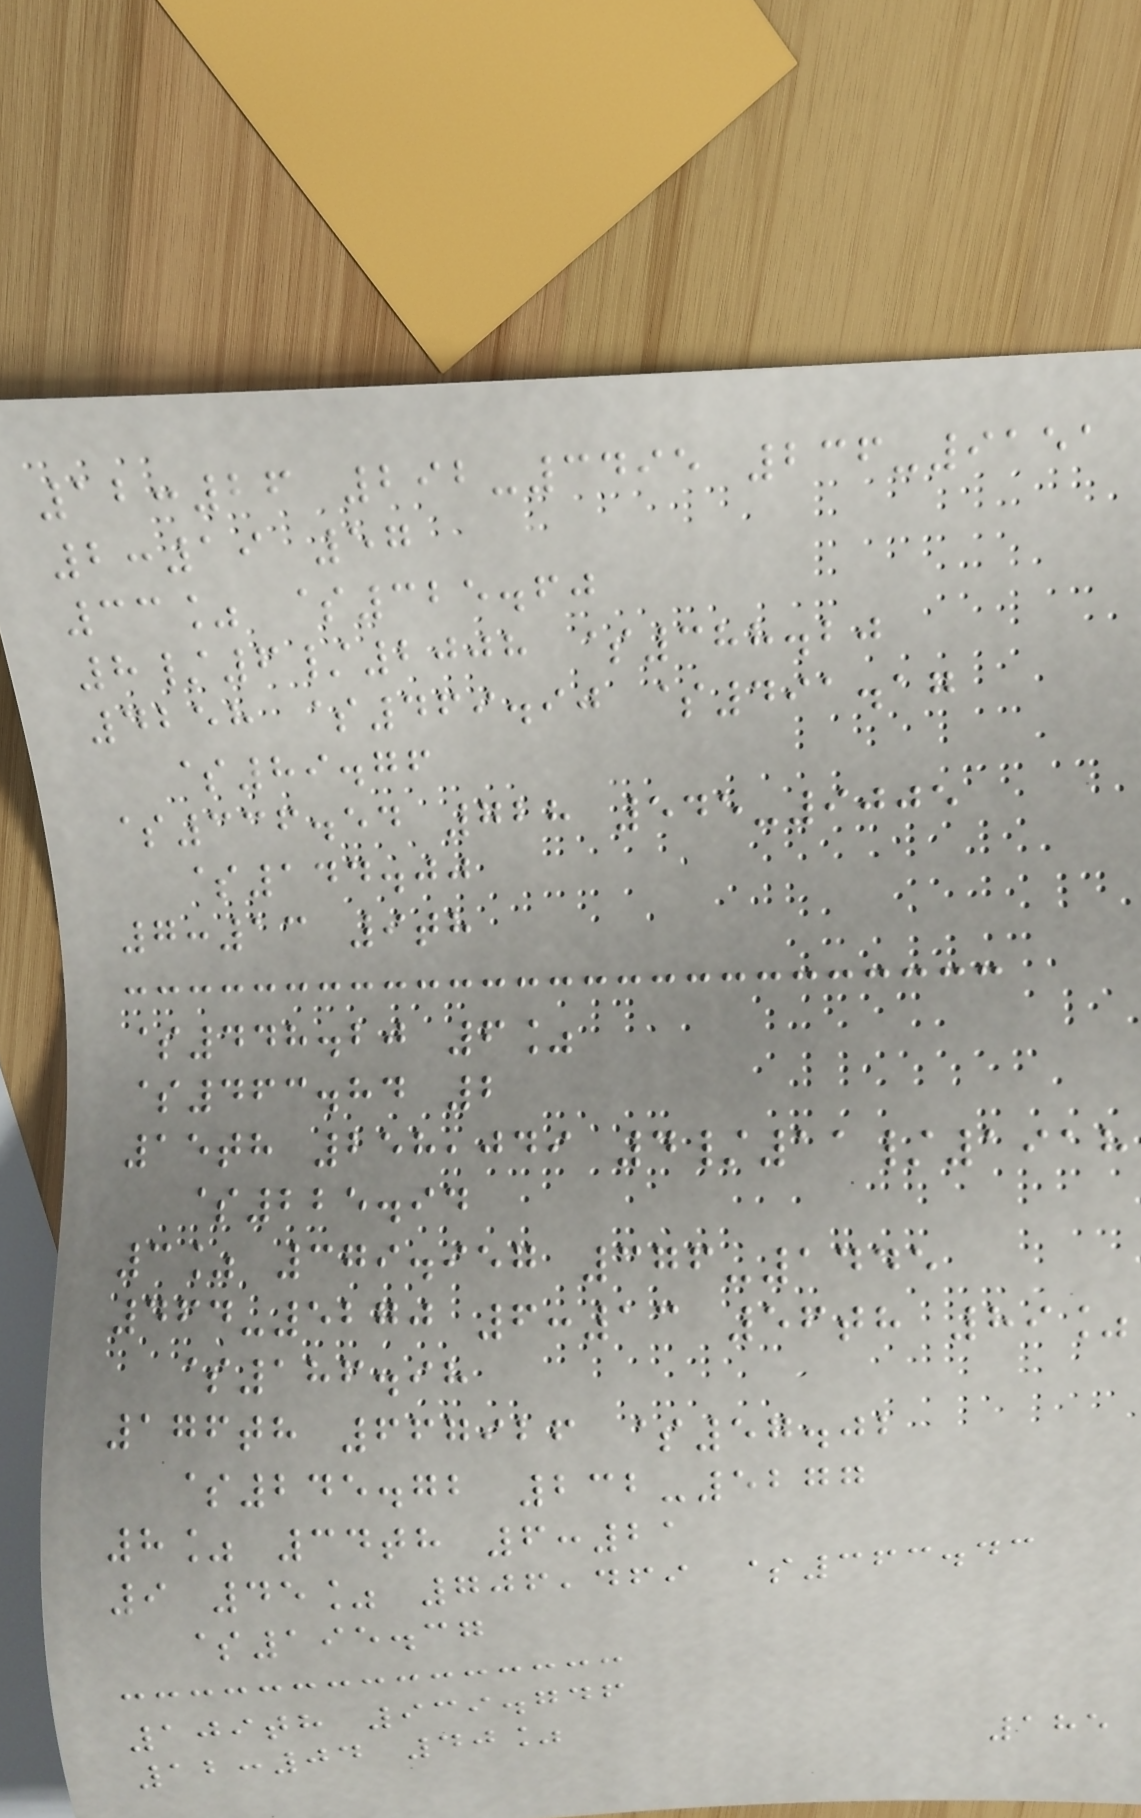12:26 292-3495 236-9151
2:19 57
33% $325.60
8/6/2008 $388.20
4258 $469.90 $491.17
$89.76
$336.54 728 545-9005
$144.00
7:13 9th
$448.20 6%
$463.84 2
15th 258,049 4/11/1918
$225.94
3% 379.957 376-1445
464-5270 6:13 56th 89%
$186.98
176th 667926 $57.02
$245.72 232-5277
8% 34th 6:21
9 45% 706,469 $363.43
$195.37
109th 939.746
12:04 40%
185
